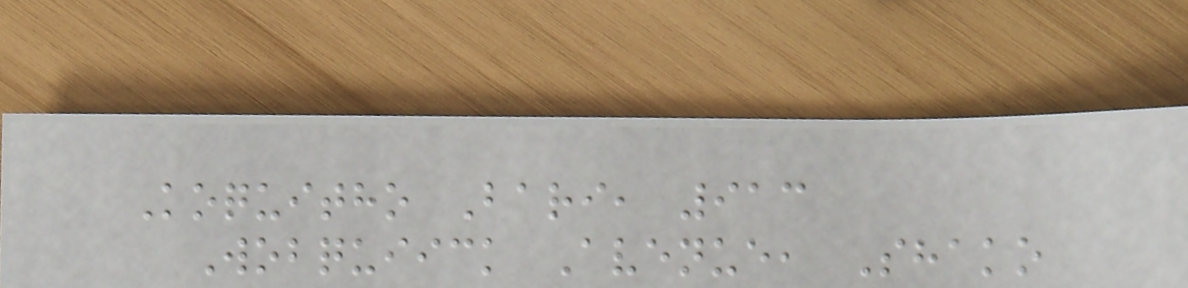Koquitho Bari, 913
Wobquiick Avenue, Shako
